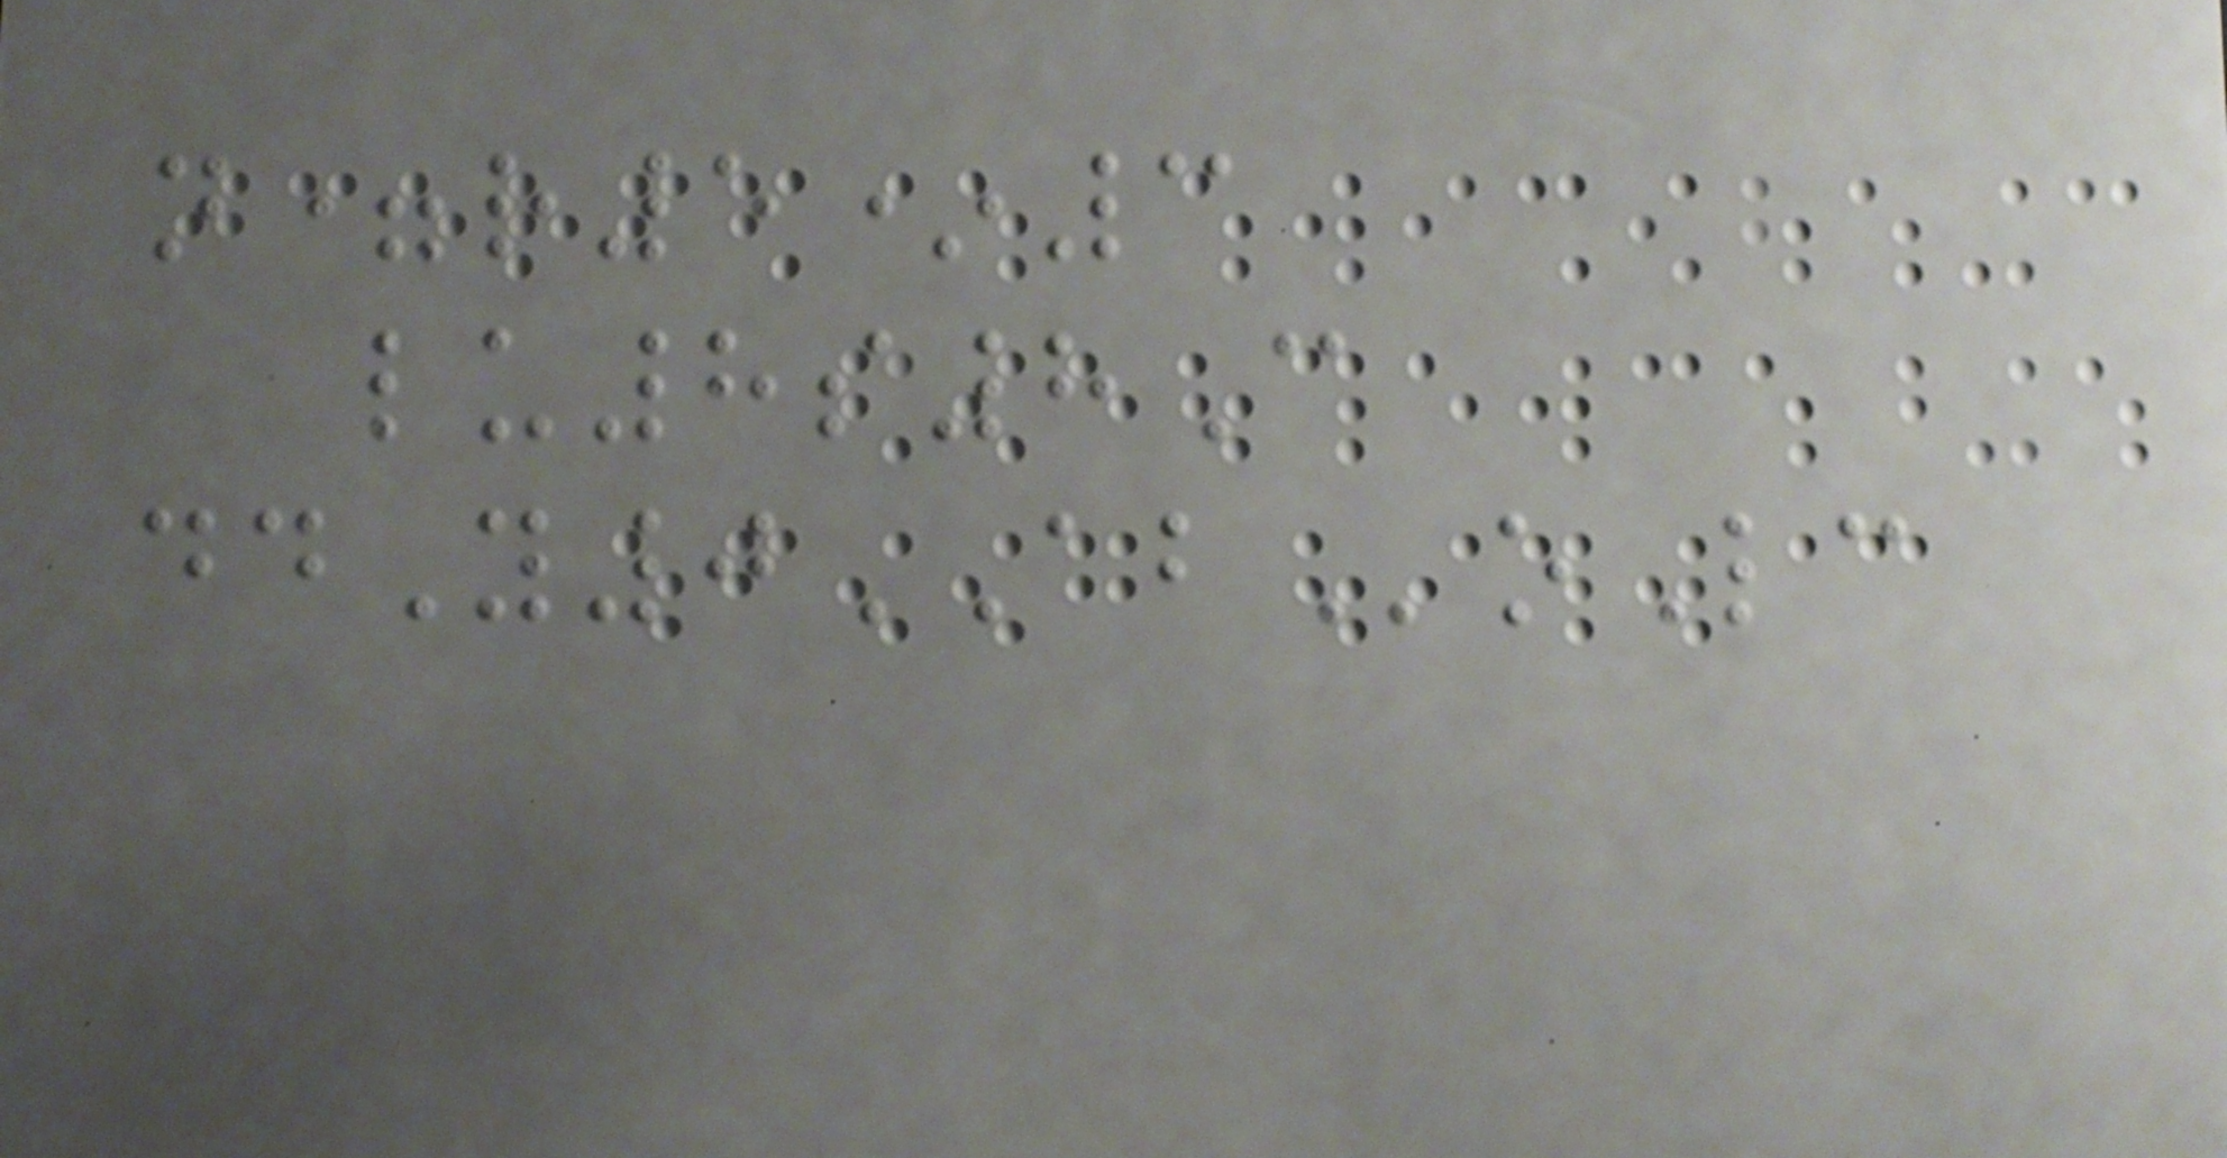n=r5*3
lu8s8C
ddY0ABoLc
